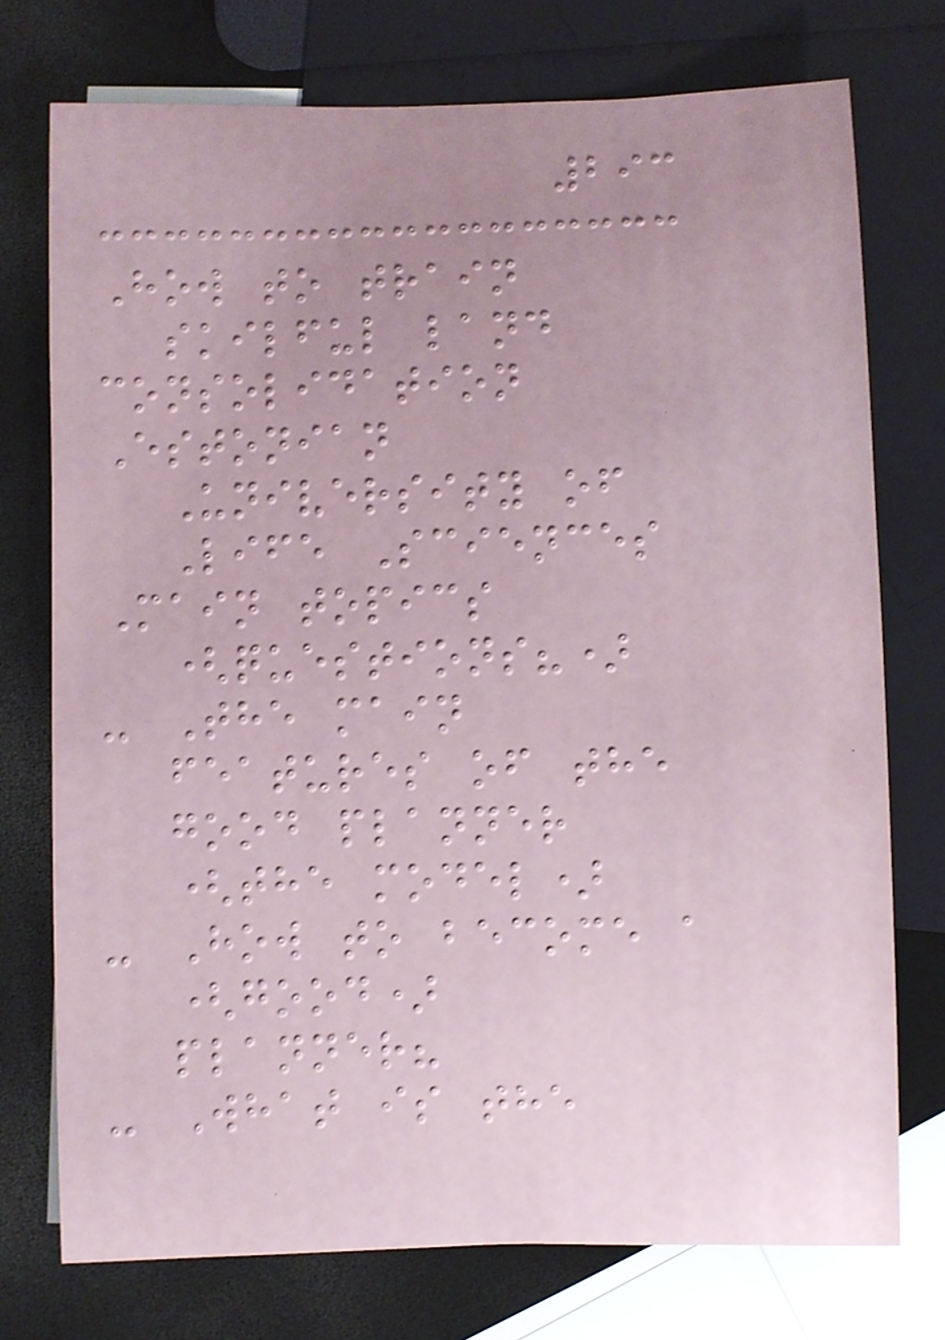293
How to train
skilful land
consolidation
Estonian
University of
Life Sciences
Main topics
(questions?)
- The main
features of the
good planner
(the model)
- How to become a
(good)
planner?
- What is the
